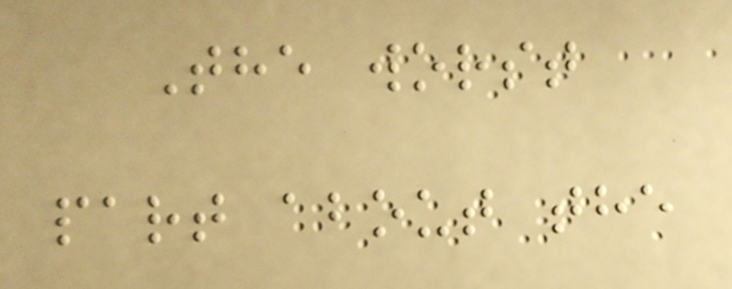The worst
part about the
